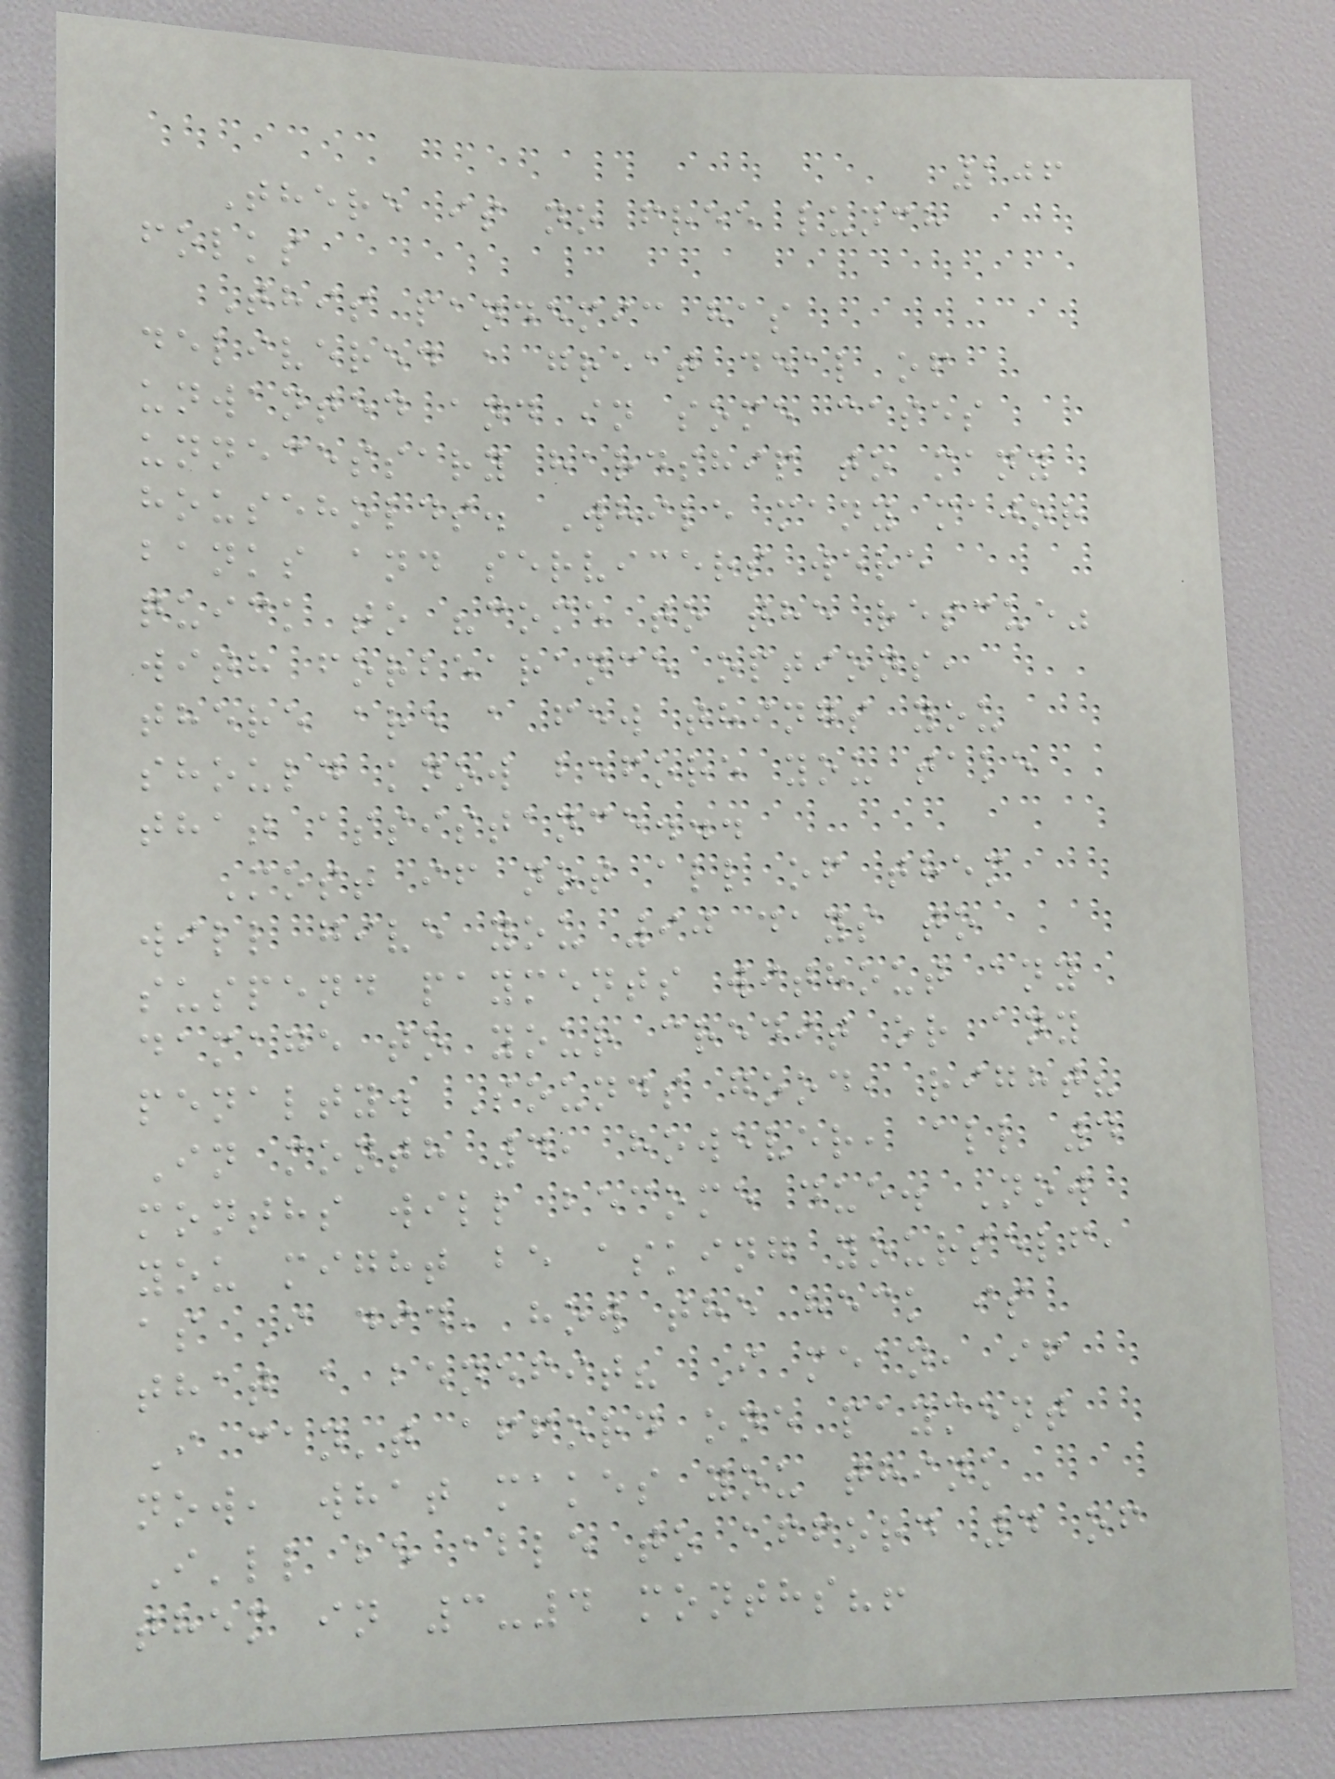106
There is no free lunch
folks
This pandemic has
delivered a great deal of
unwanted and in some cases
unnecessary hardship to many
households. While many major
banks and servicers were
quick to "come to the rescue"
with forbearance options,
there are a few things you
should know before you take
that assistance...
Most if not all of them
will give you 90 days to
suspend payments without any
damage to your credit or any
penalty. Sounds good, right?
In month 4, however, all 4
months will become due. Now
you might be asking yourself,
as I did, how the heck is
that a benefit? I mean, if
I can't afford one payment
now, what makes you think
I'll be able to afford 4 of
them in 3-4 months?!
